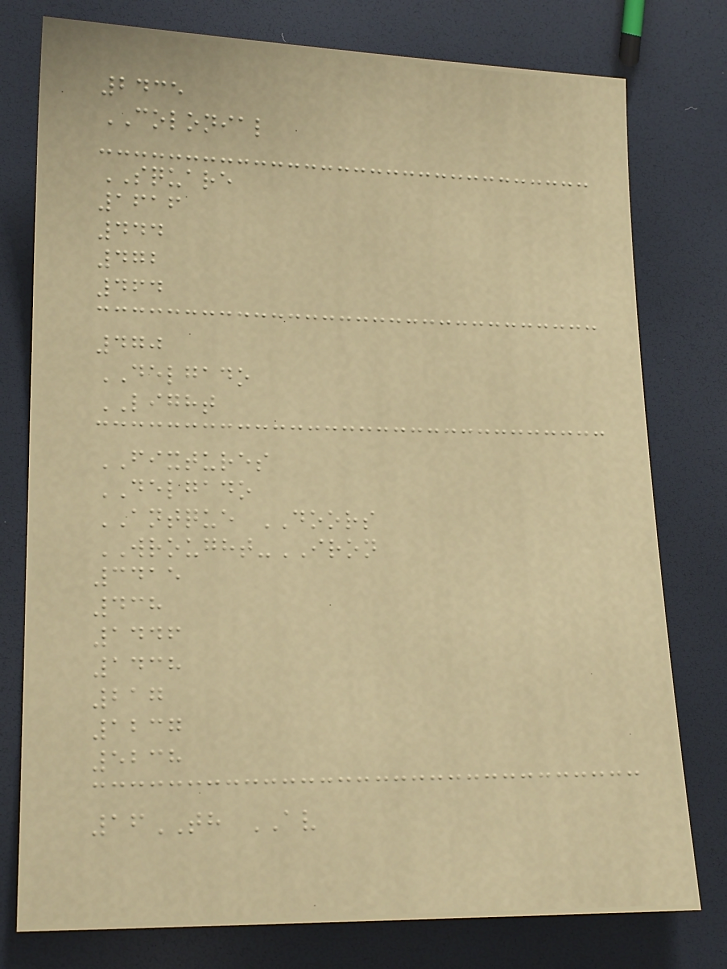2435
COLONIAL
SQUARE
1616
444
472
464
470
DELGADO
LIGHT
FIXTURES
DELGADO
ANTQUE DOORS
WROUGHT-IRON
3415
438
1446
1438
217
1237
5238
16TH AV
